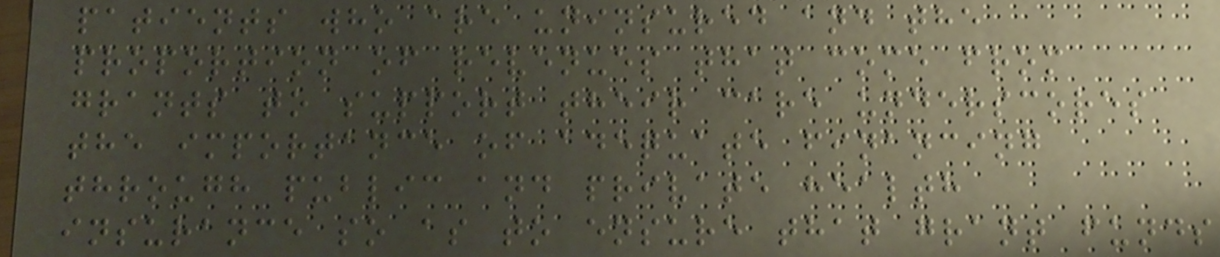patients who are uninsured and the
proportion of revenues that come from
grants to support their care underscores
the importance of adequate financing
through public and private health
insurance so as to ensure that grant funds
